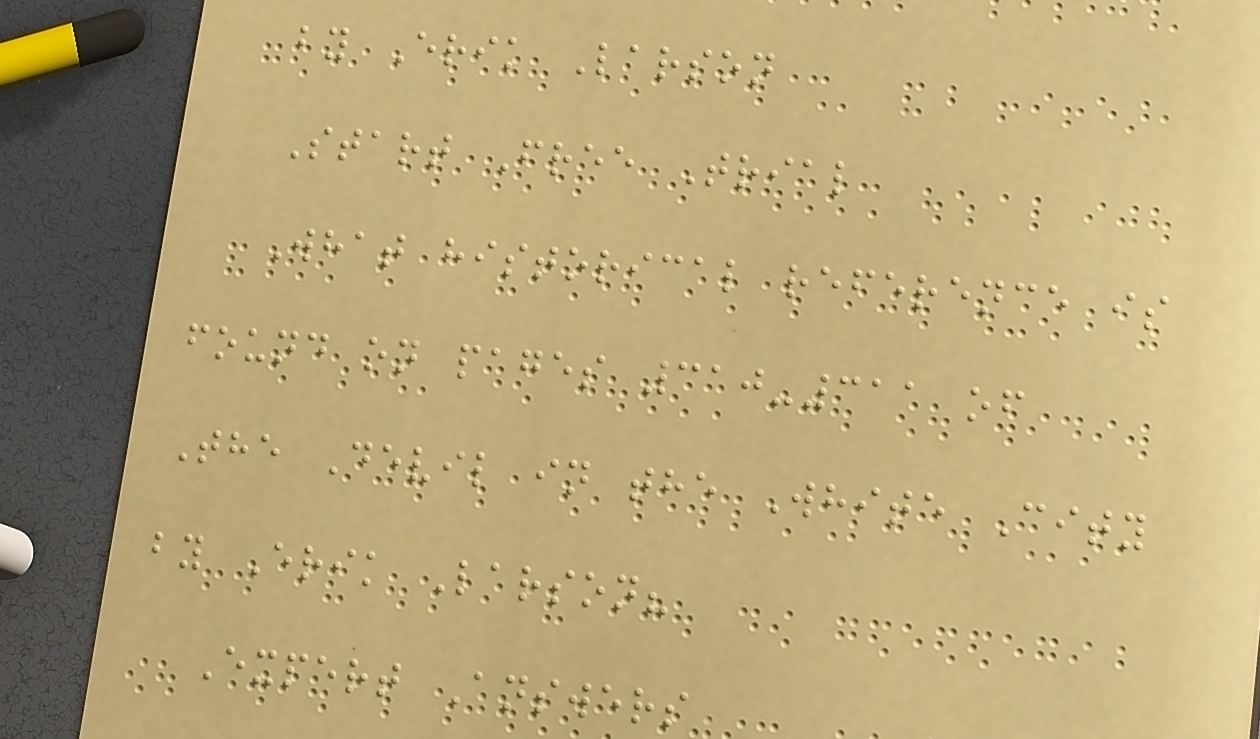by Erik Larson
Start Free Trial
What historical reference is
found on pages 310-311 of
The Devil in the White City
by Erik Larson?
Expert Answers
